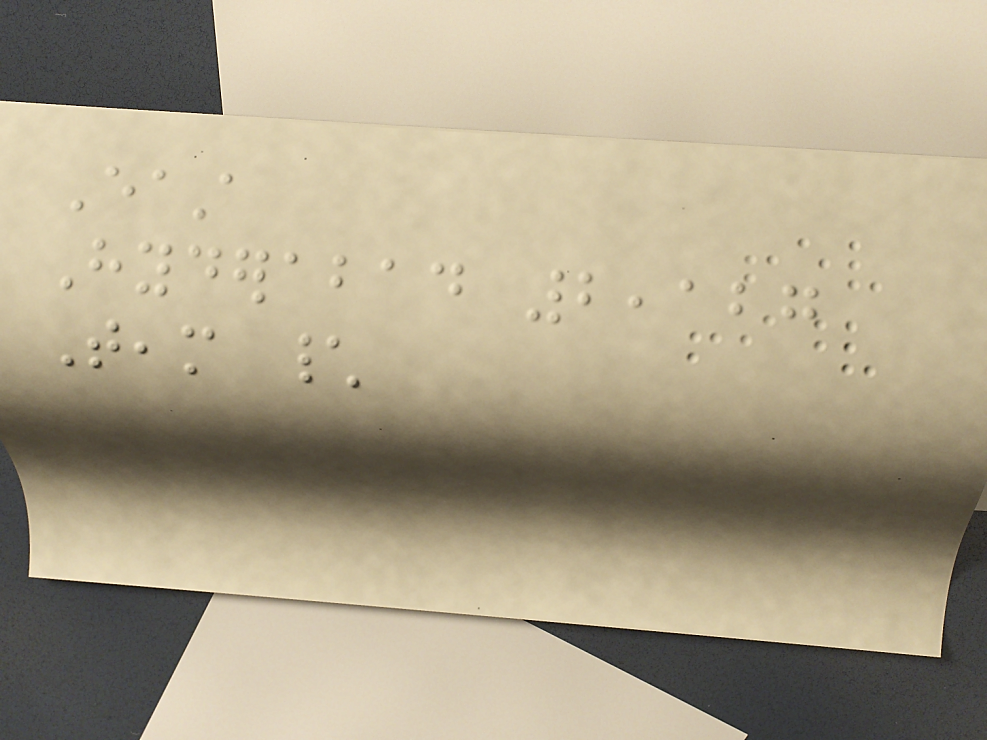East
Hyderabad 2,127
Team \
